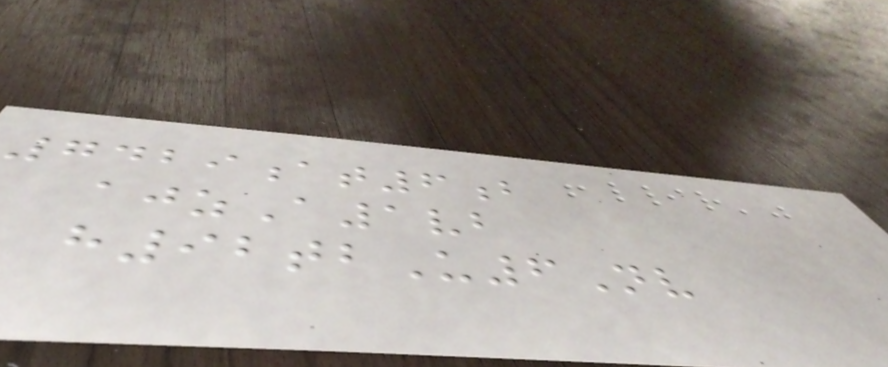7429at6b
ajzA1vb
h92tbU6Nv
